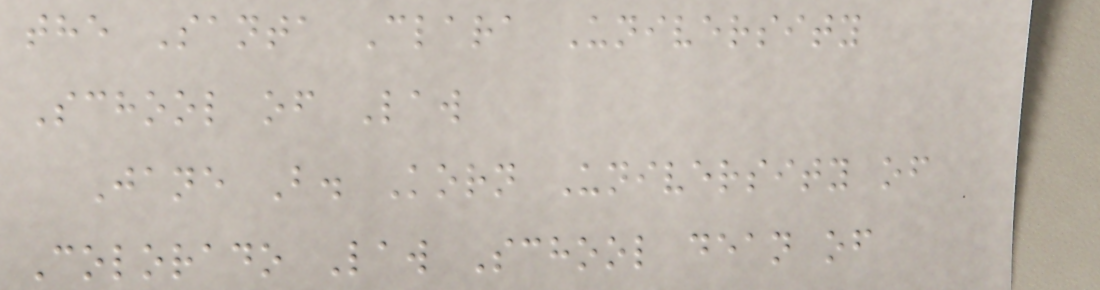the Santa Clara University
School of Law
Jane B. Korn University of
Colorado Law School dean of
